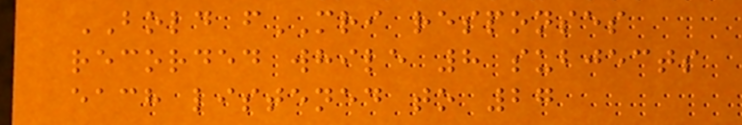BOLD fMRI responses
recorded while 8 subjects
each listened to 27
